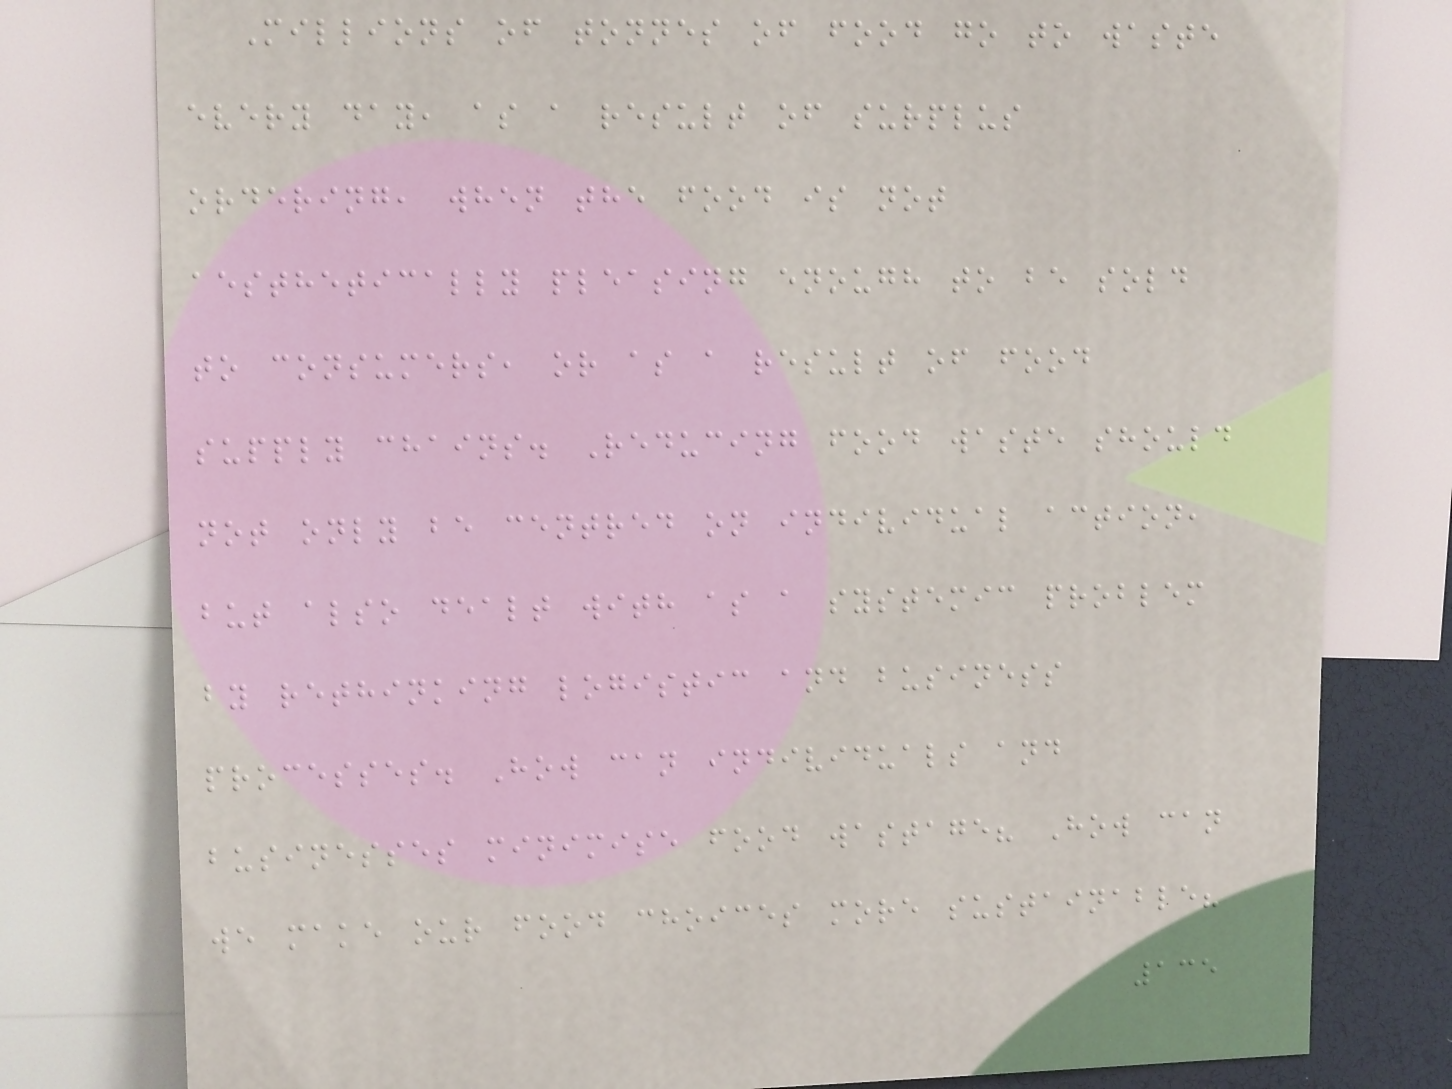Millions of tonnes of food go to waste
every day, as a result of surplus
ordering, when the food is not
aesthetically pleasing enough to be sold
to consumers, or as a result of food
supply chains. Reducing food waste should
not only be centred on individual action,
but also dealt with as a systemic problem
by rethinking logistic and business
processes. How can individuals and
businesses minimise food wastage? How can
we make our food choices more sustainable?
135
